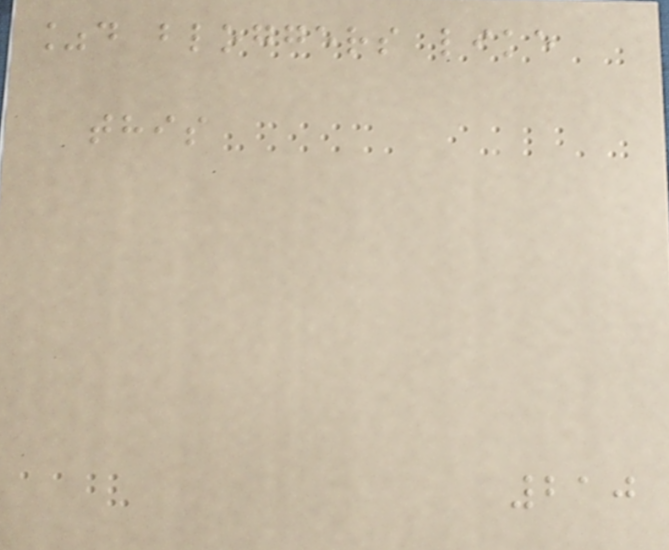%d bloggers like
this
210
